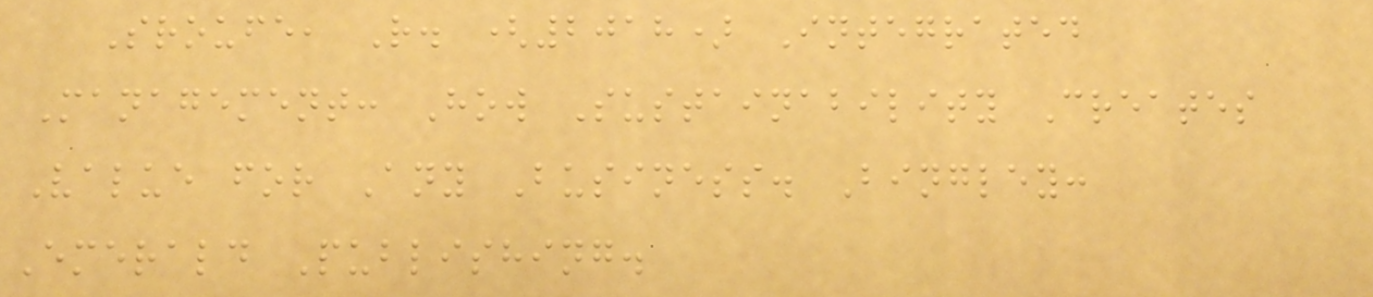Sroufe, R. (2018) Integrated
Management: How Sustainability Creates
Value for Any Business. Bingley:
Emerald Publishing.
